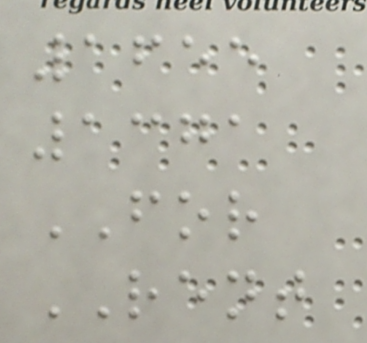1655
1371
FOR
RENT
